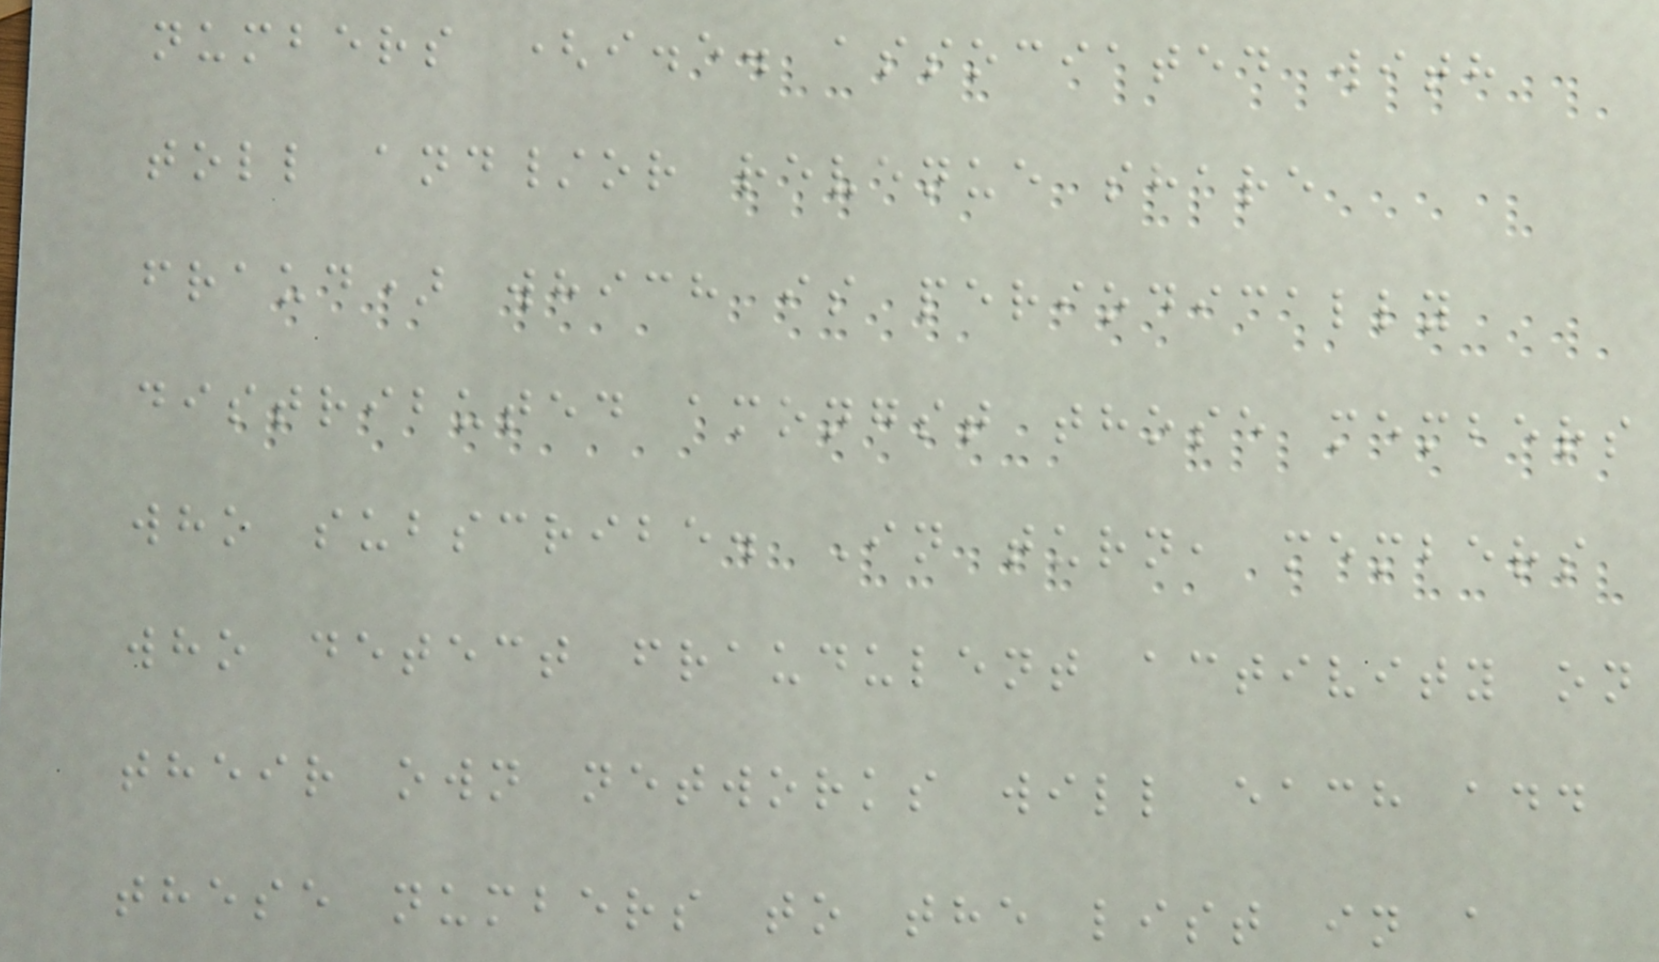numbers (i.e. associated with
toll and/or revenue share
fraud) which is periodically
distributed amongst those members
who subscribe. In turn, members
who detect fraudulent activity on
their own networks will each add
these numbers to the list in a
